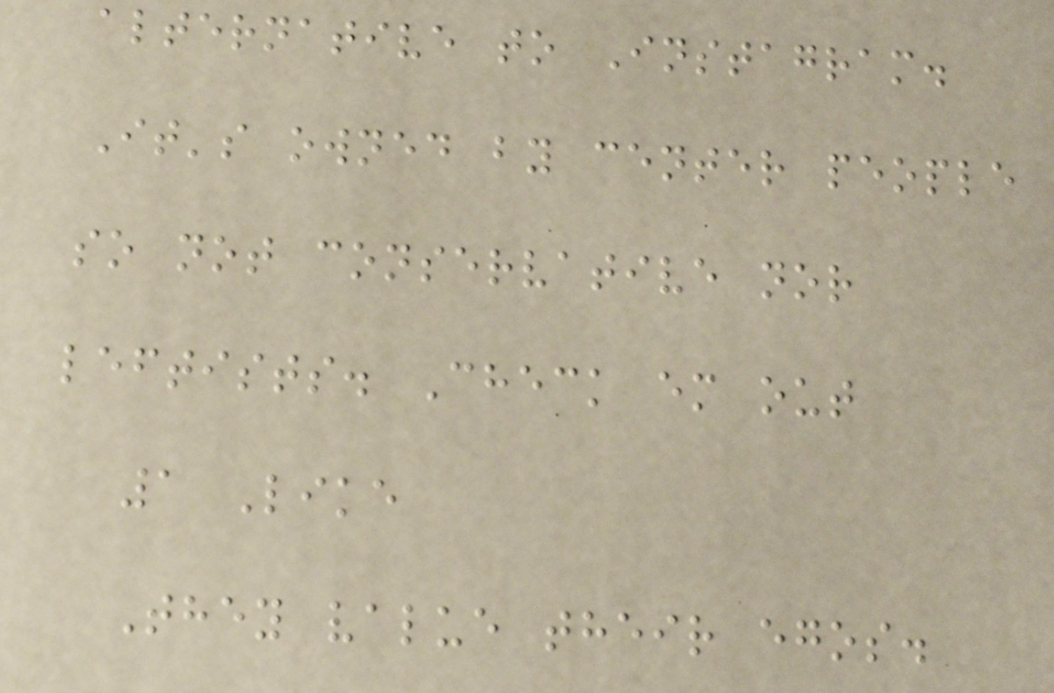alternative to Instagram.
It's owned by center people
so not conservative nor
leftists. Check em out
1 Like
They value their egos.
